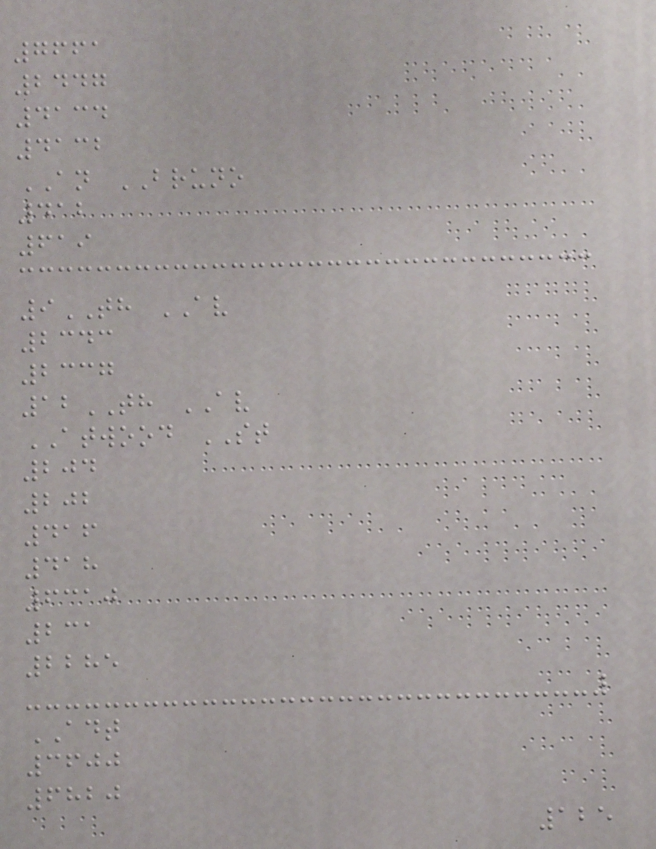7661
2447
4134
4132
AN BRUNO
412
619
9TH AV
2343
2337
12TH AV
ATWOOD ST
204
202
416
418
6310
231
2285
ADT
3600
6820
125
